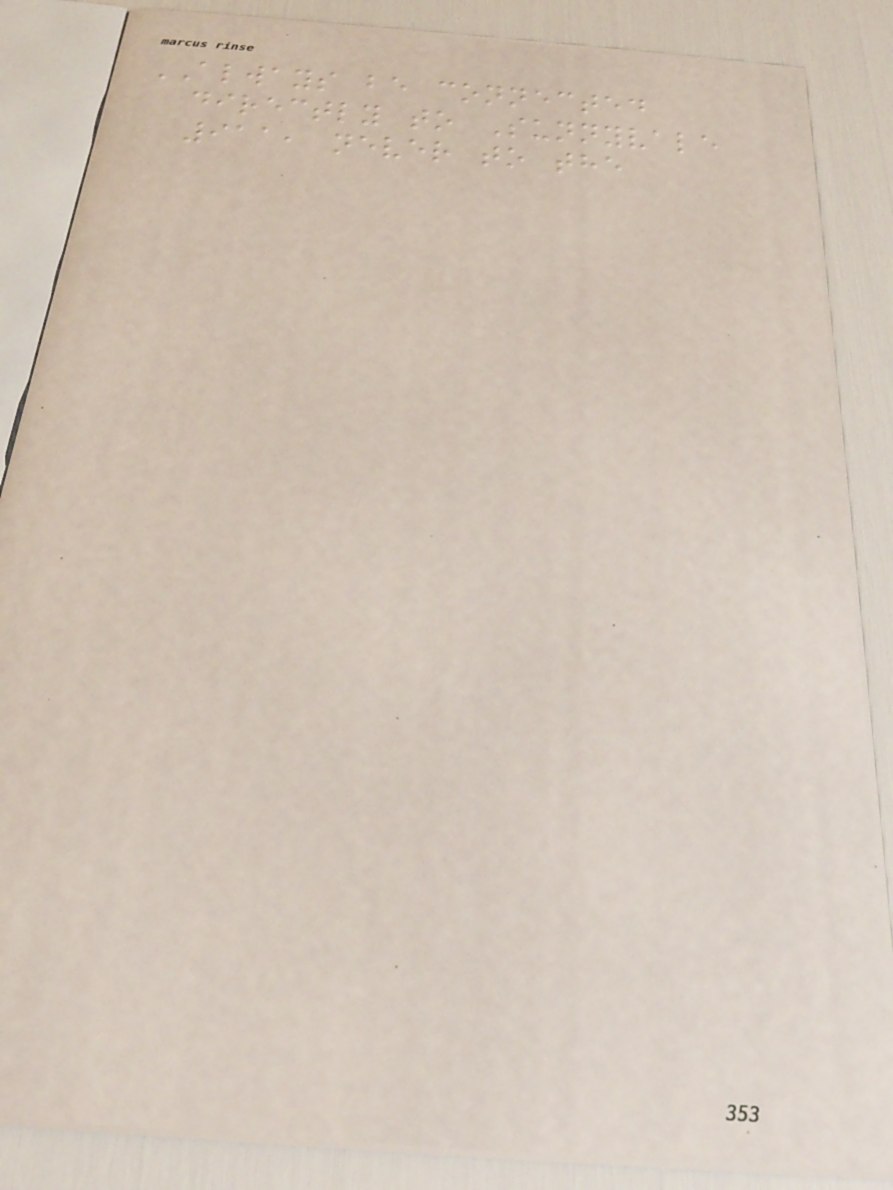ALWAYS be connected
directly to Sunnyvale
911, never to the
